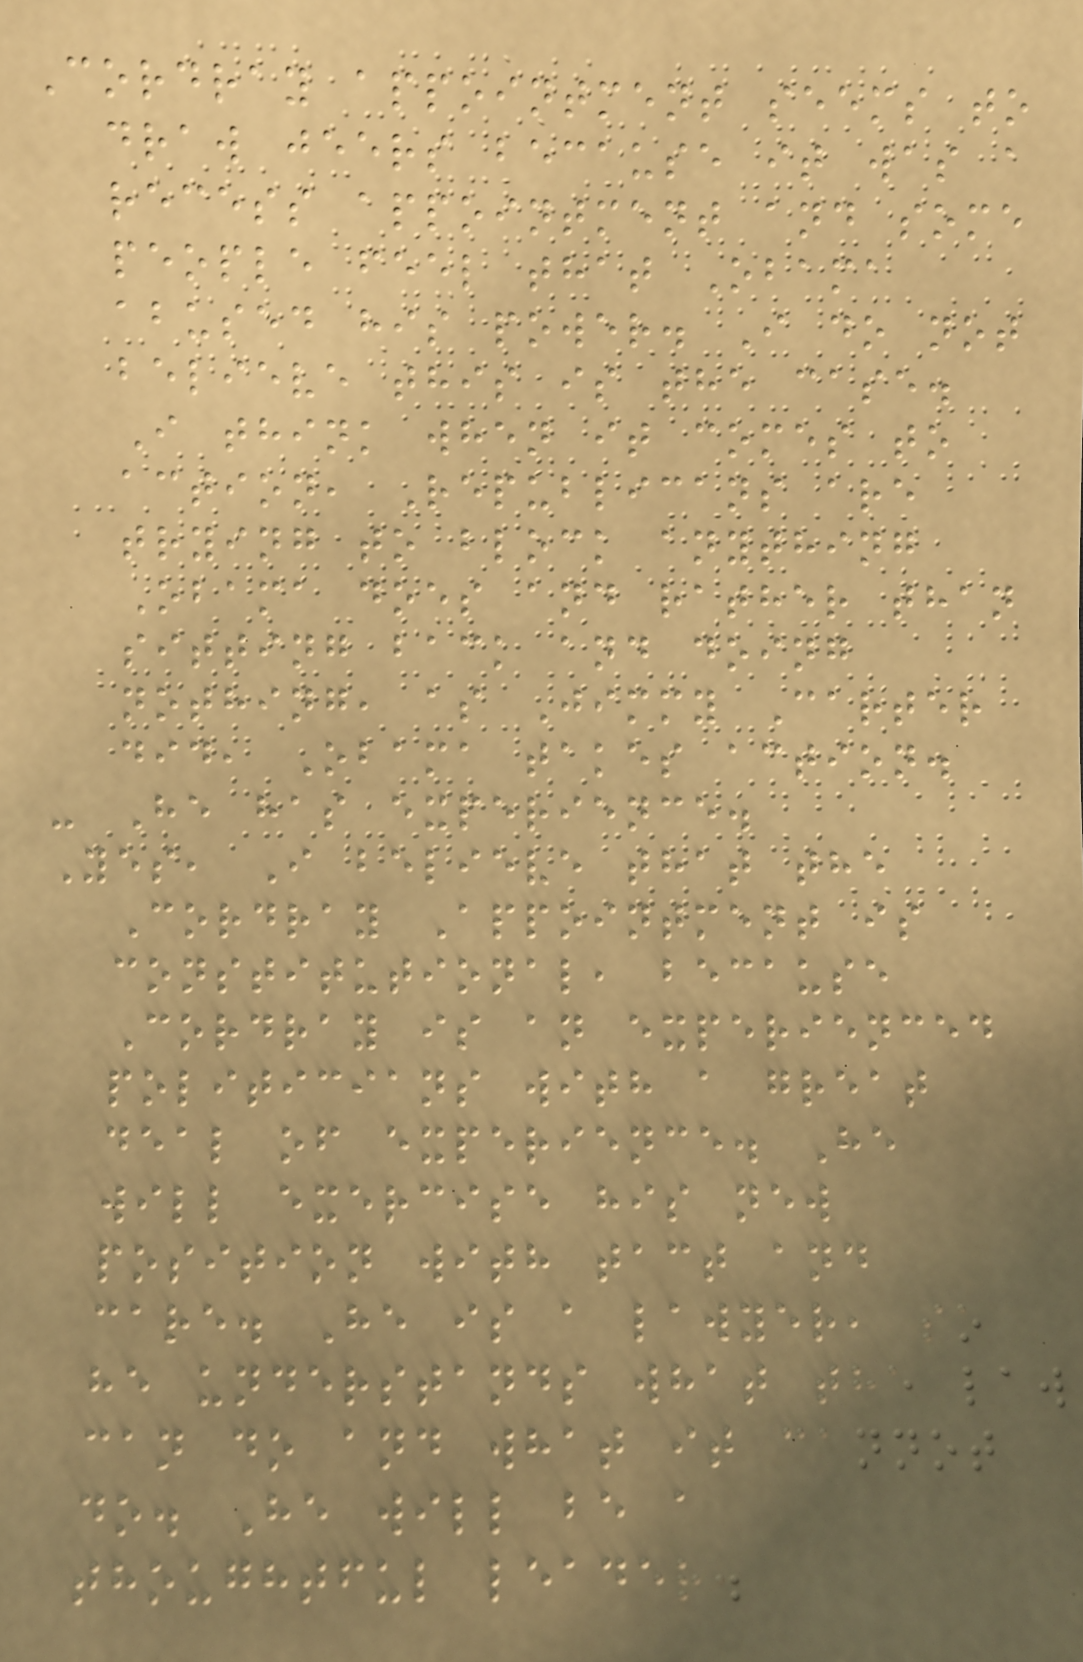Cordray appointment seems to
draw jeers because it was a
recess appointment and some
people feel that Obama
abused his power. I do not
believe this is the case.
I think when it comes to
action, Republicans are
trying to block anything
Obama does and rather than
sitting back and doing
nothing, as Jimmy Carter
did, Obama takes action.
- He has experience.
Yes, I believe that the
Cordray Appointment is
constitutional, because
Cordray is an experienced
politicians with a great
deal of experience. He
will exercise his new
position with tact and
care. He is a lawyer, so
he understands what the law
can do and what it cannot
do. He will be a
thoughtful leader.
